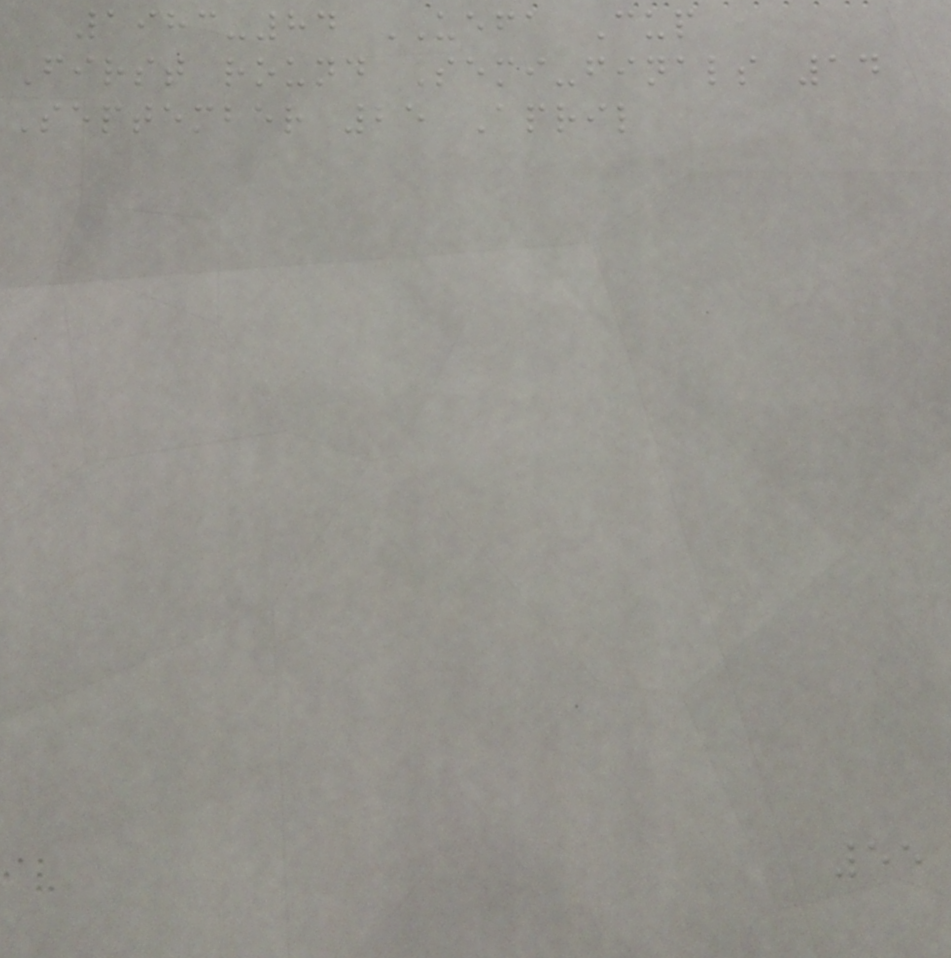1983-84 UEFA Cup
First round Semi-finals 14
September 25 April
55
